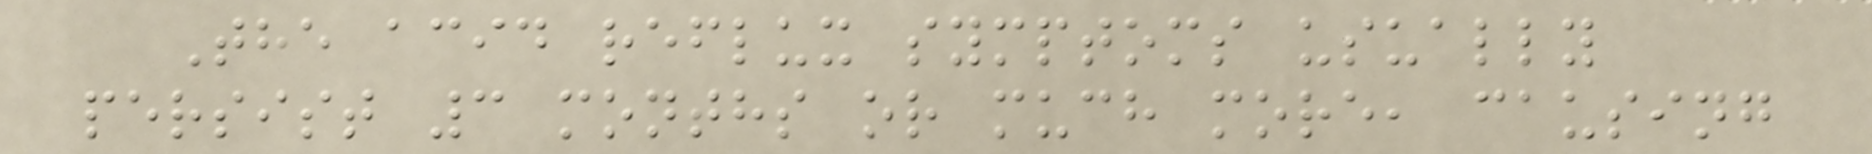The acid reflux symptoms usually
persist 3 months or much more, causing
